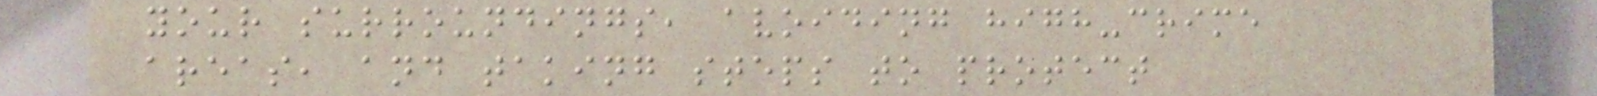your surroundings, avoiding high-crime
areas, and taking steps to protect
